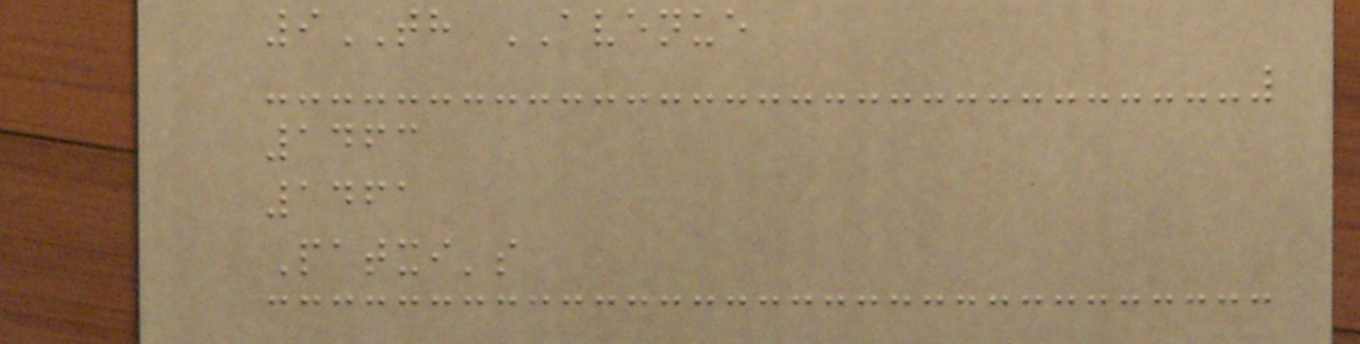9TH AVENUE
1463
1461
Patxi's
